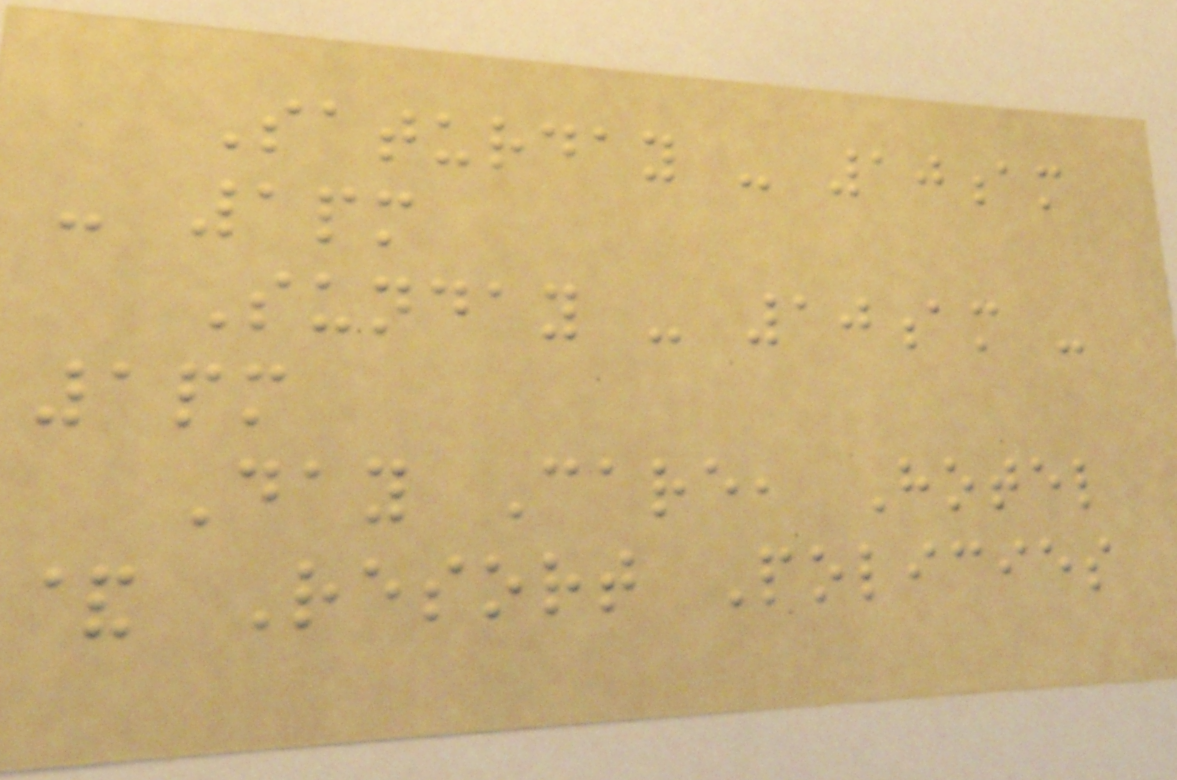Saturday - 10am
- 1pm
Sunday - 10am -
1pm
Day Care, Hotel
& Resort Policies
